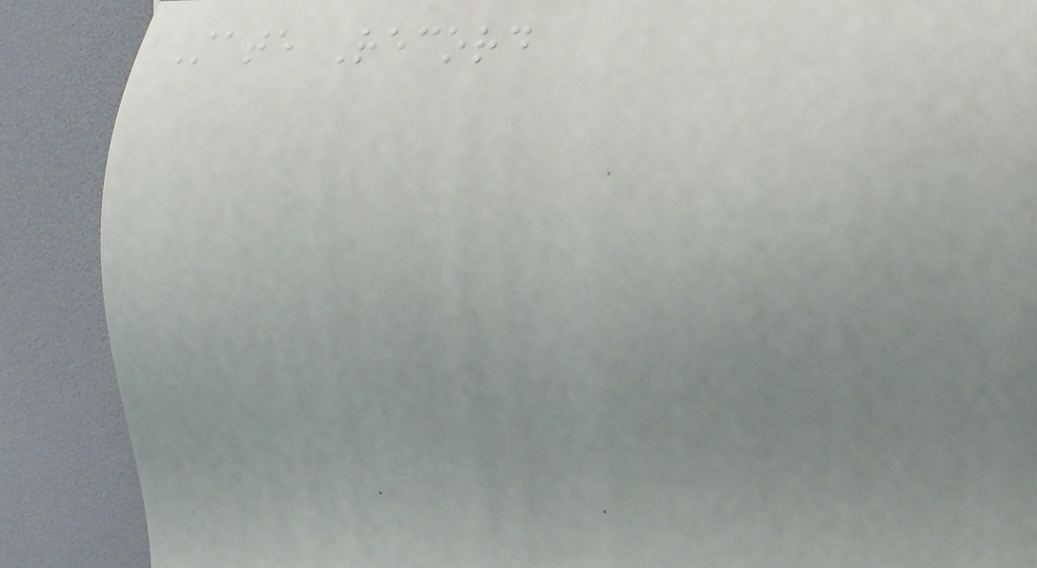State Record
